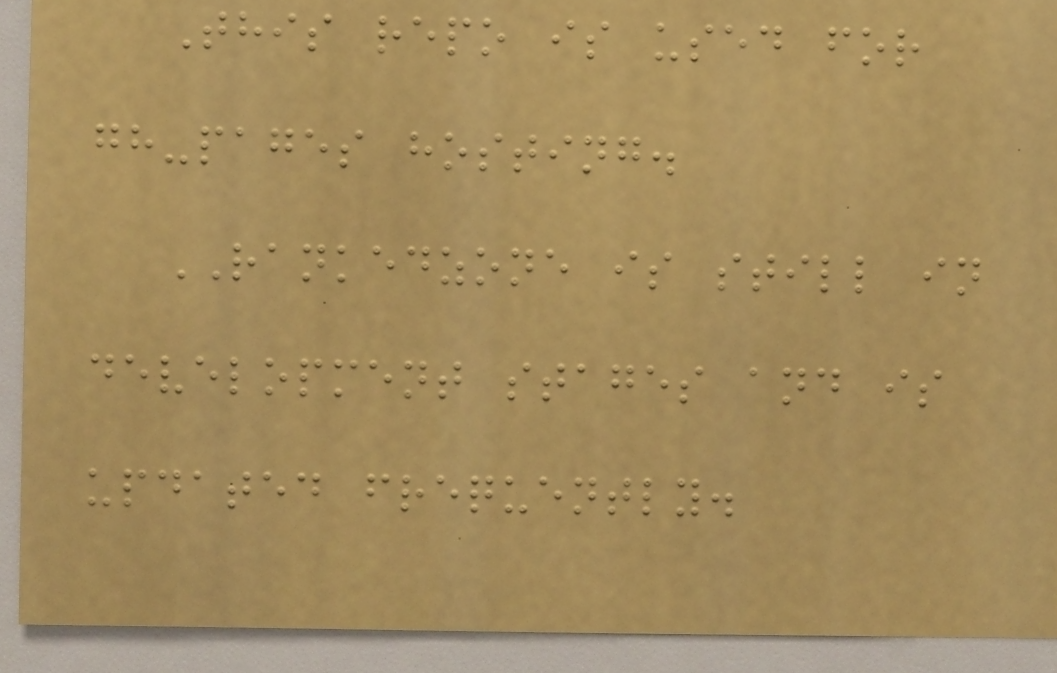This repo is used for
gh-pages hosting.
RANKEDZONE is still in
development stages and is
updated frequently.
